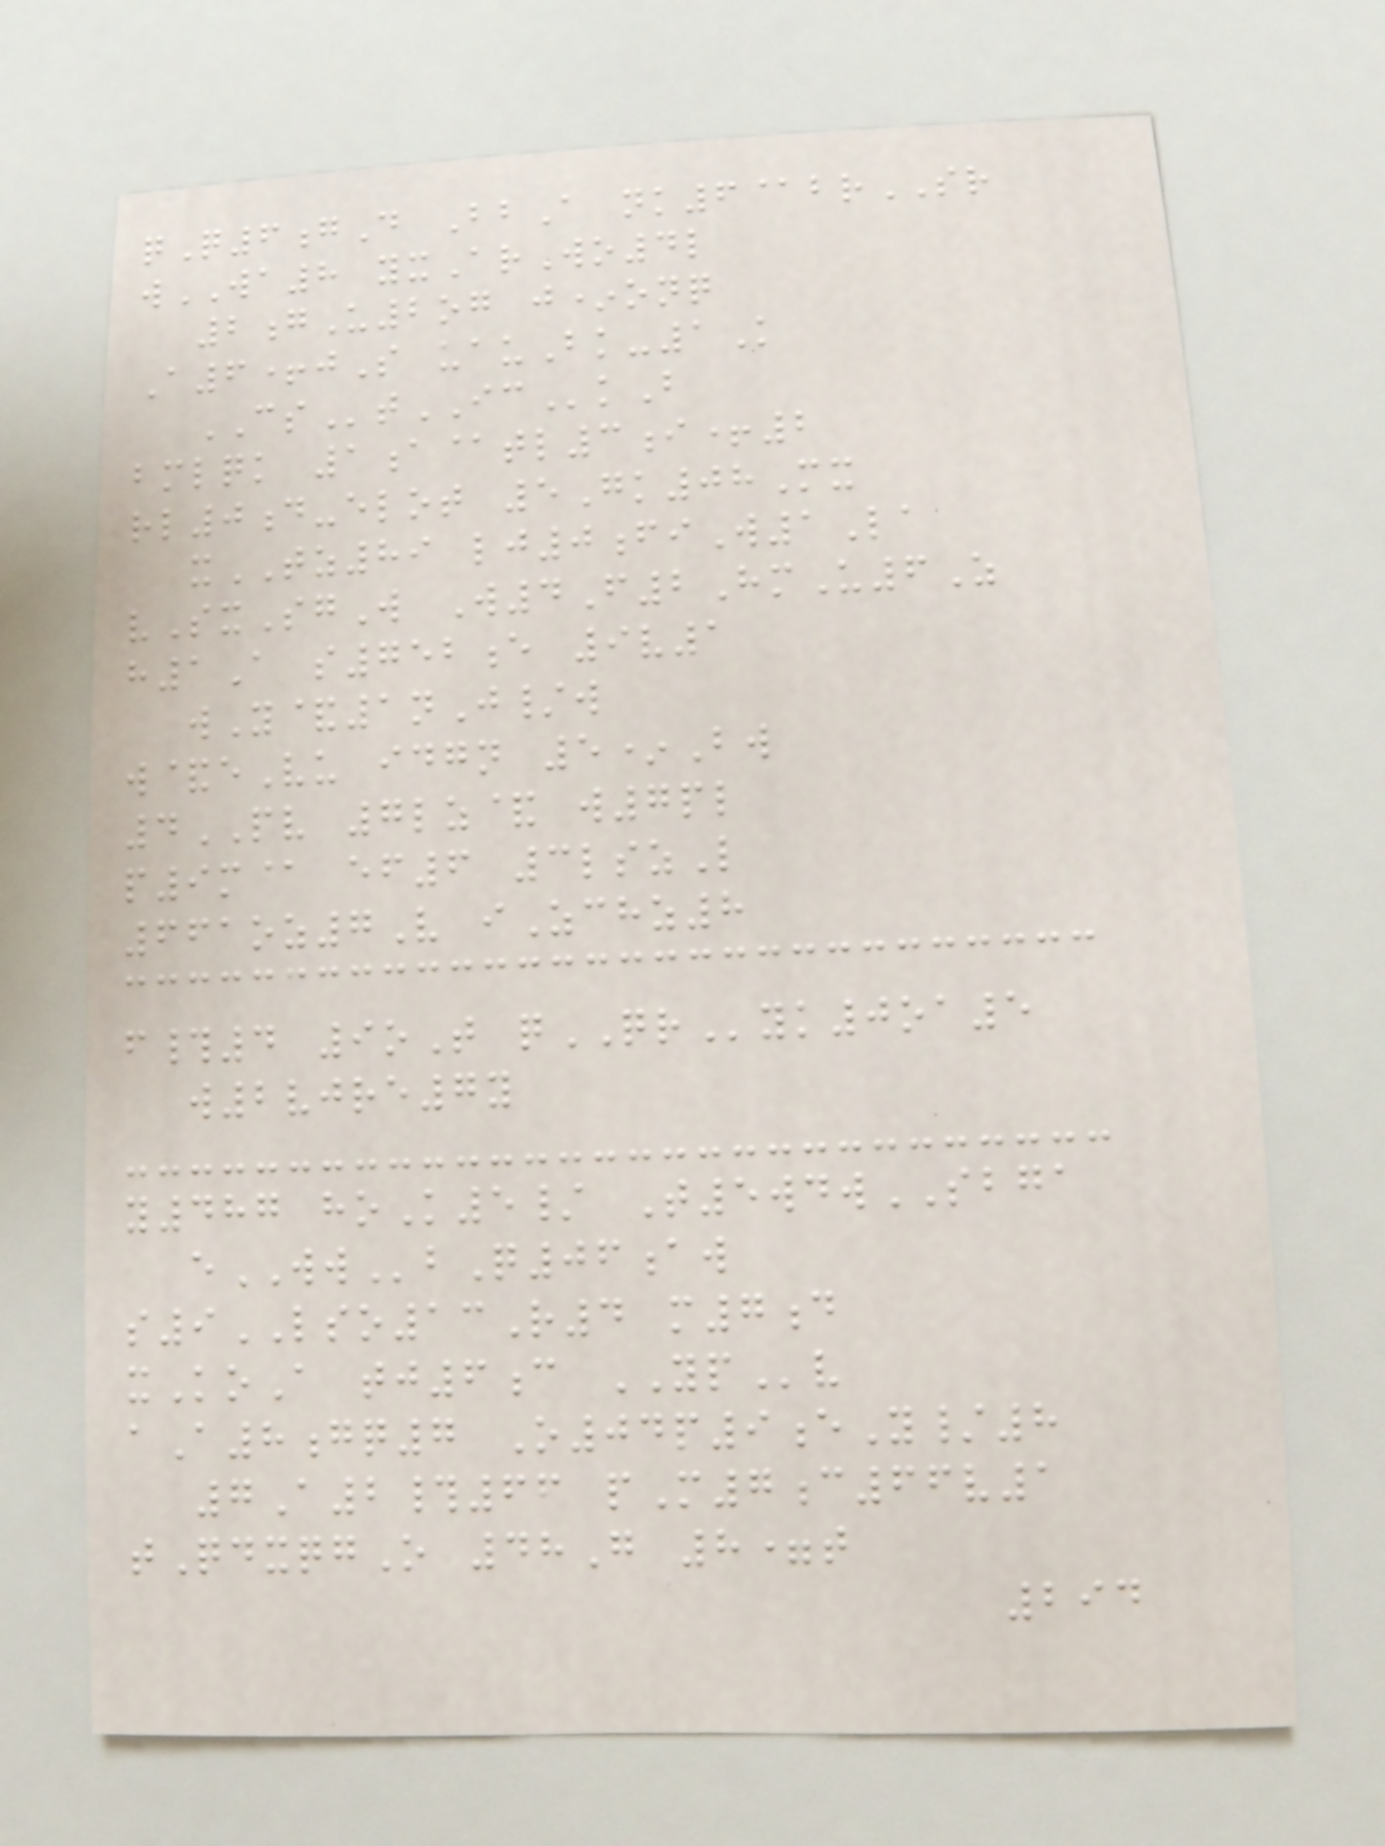qQ6gD BbA nk6@brSR
wWA8 yxArWo4l
2gU2og j*onq
A6+jS uauBk-1K
CStICkB
bmlqk 1a@tl3i+2
rl0d-elot 5Gk08Mx
xTZ89 lj0fiW1La
vSxSgW W4F2HmU6Z
h1A s752e 9v1
wY&1nJ/w
w&eVu idgn 5*Bw
4PV 7lz& w7pl
p9m@ ef6 3lszL
661oz7V iZchz8
f#4 9oT qQRyk0oa5
w2vjre7y
y487 hoK5/ T5wdwSBGA
eWWbQ06aw
s9LSO13R4 m7d
xKoA tj6c YPv
aA8gq7 O04p9eY/8
7A2#66 pM7c66v1
tQdxqgO 48G 8=t
294
